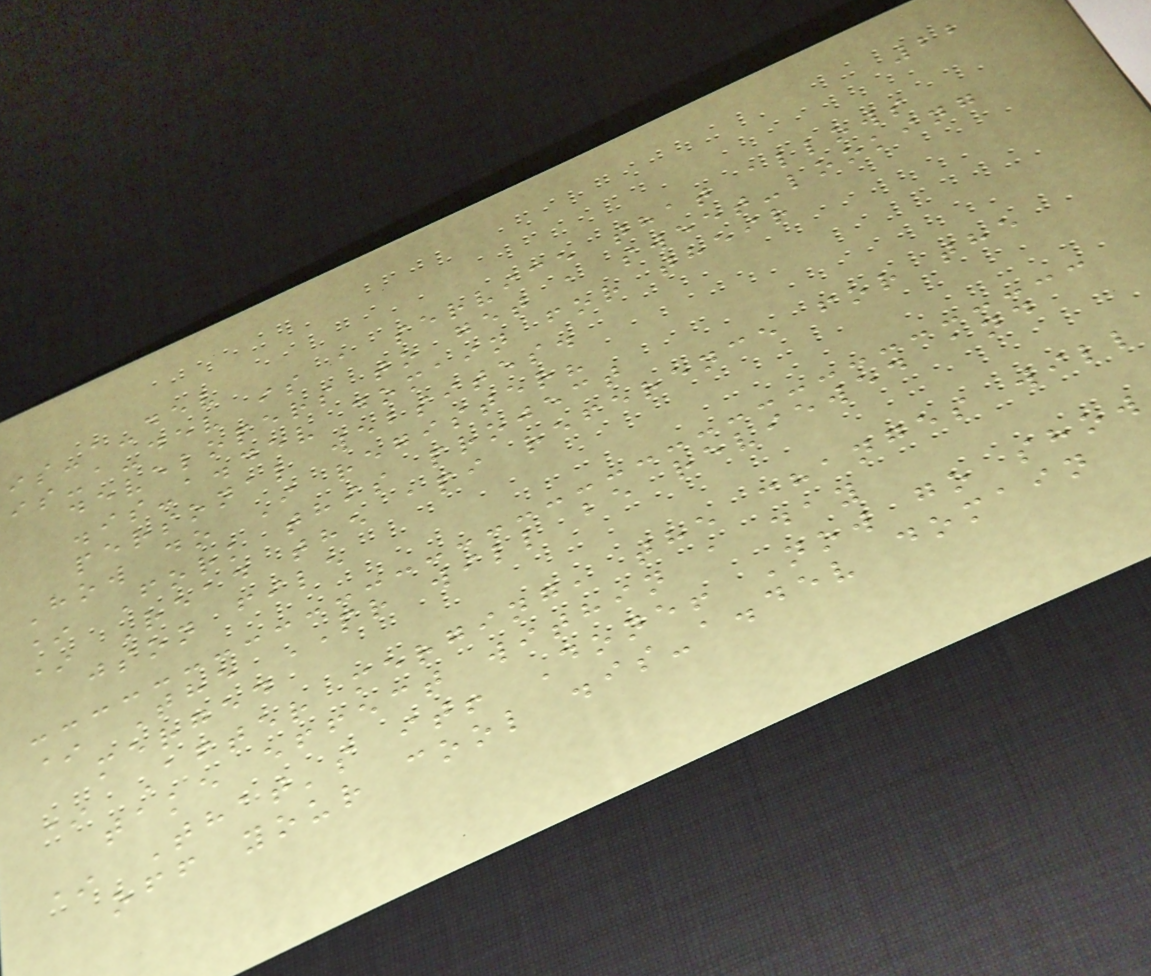22
is-a-dev
is-a-dev is a service that allows
developers to get a sweet-looking
.is-a.dev domain for their
personal websites.
How do I register?
* Fork this project
* Read the api reference for the
json file
* The PR will be reviewed and
merged
* After merging, the changes will
take effect within a day
* That's it! Done! Now go show
off your cool .is-a.dev domain
